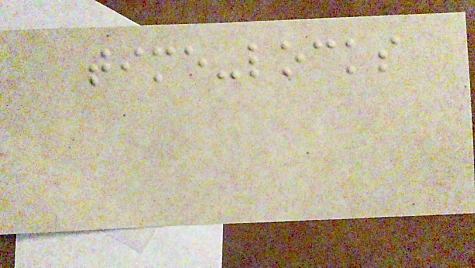time-locks
